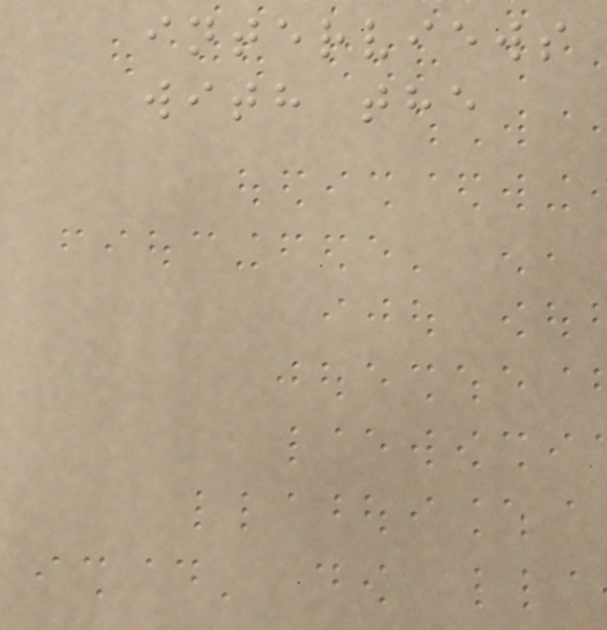interviews
with the
